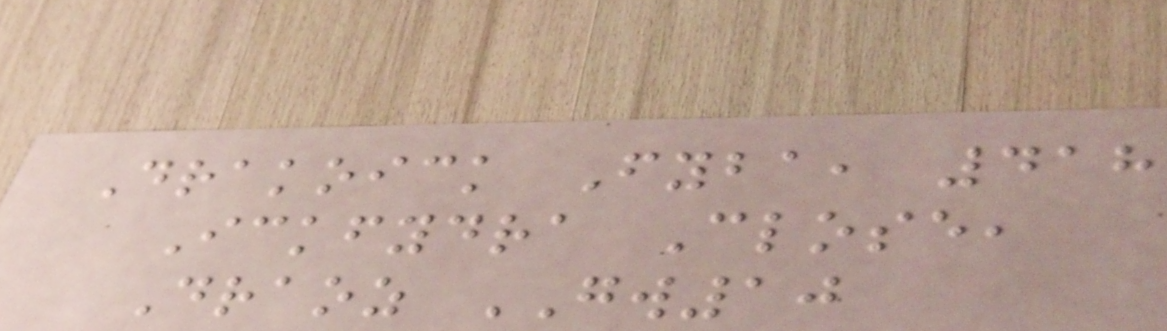Drakoick Fyba, 418
Ickfydra Close,
Draoz GW10
